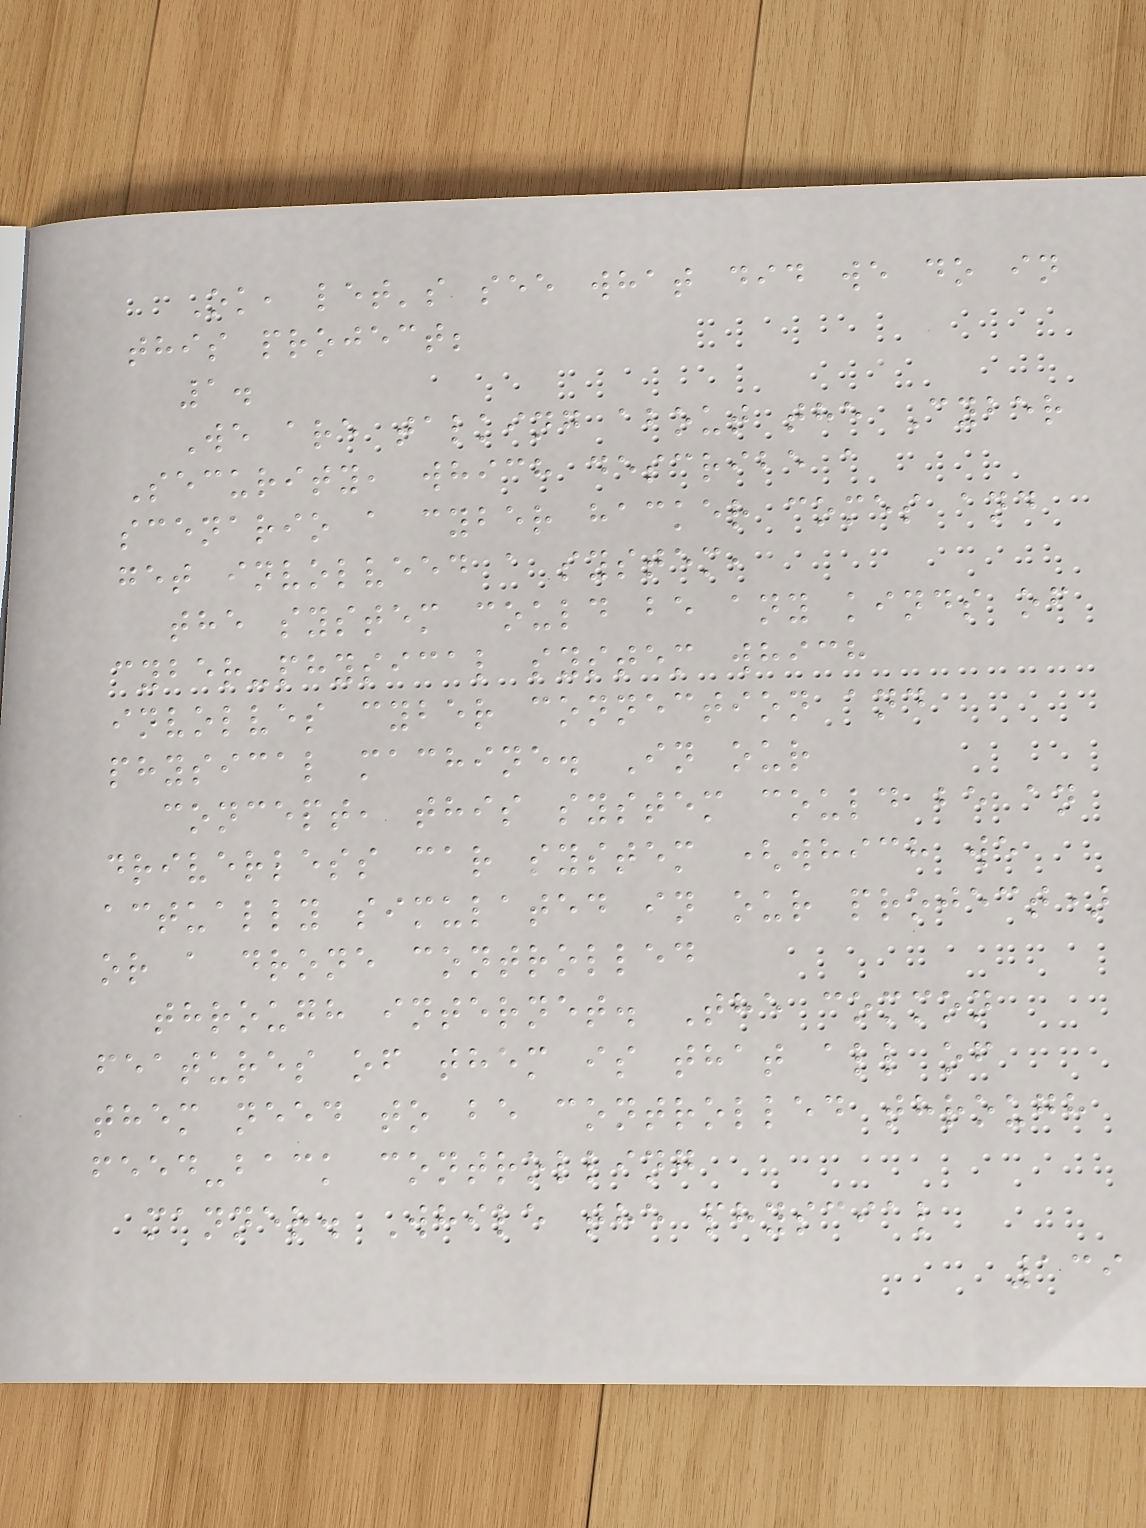Ok, let's see what did we do in
this project;
1.
We are talking about the Cyber
Security, which describe a
scenario a cyber hacker comes and
get involveed a system,
the system could be any kinds of
cyber-physical system which
involves cyber connection and
physical machine. In our
concept, this system could be an
driverless car system (which we
actually simulated in our project)
or a drone controlled
through internet. The common
features of them is that all of
them need to be controlled through
feed-back controlling
manner. While the physcial
139
